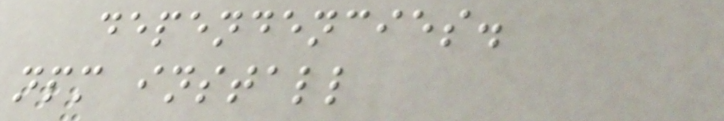dependencies.
npm install
